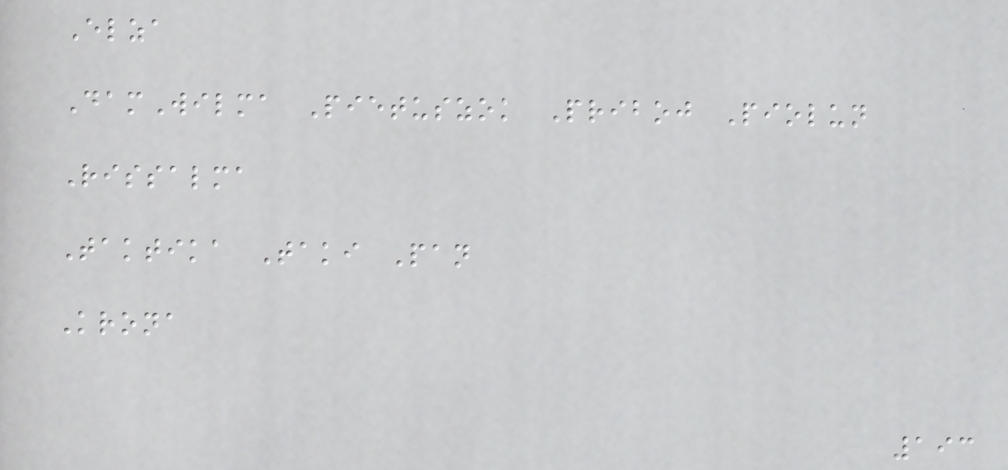Elza
DamWilma Pietuszok Priboj Piolun
Rissalma
Taktika Taki Pan
Krona
193
